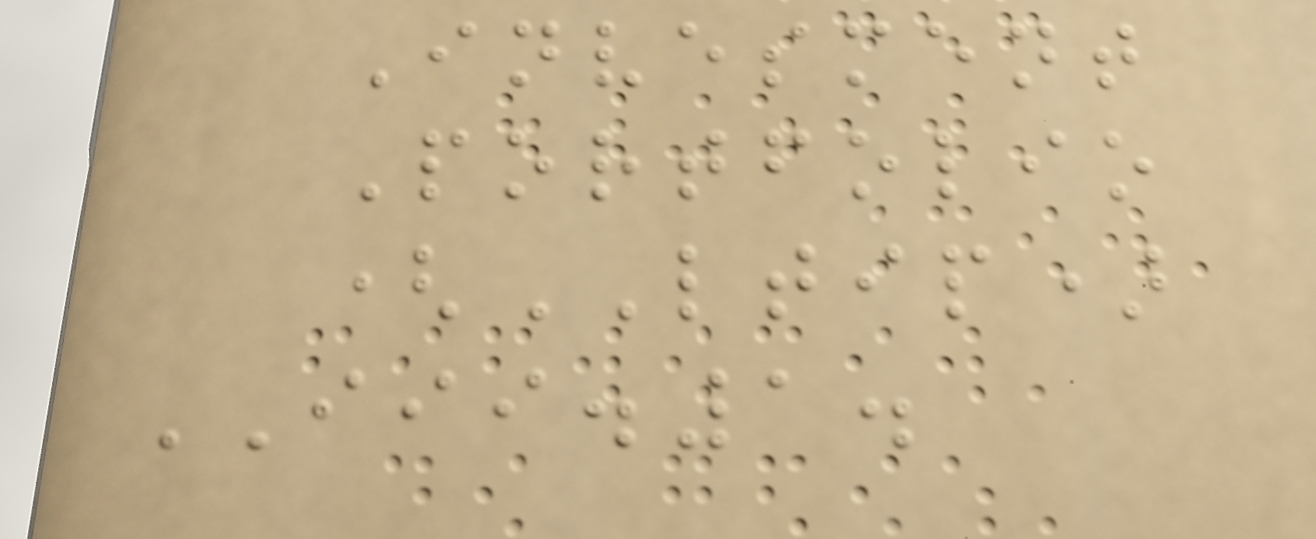Invesment
Portfolio
(LTIP)
III.1.
